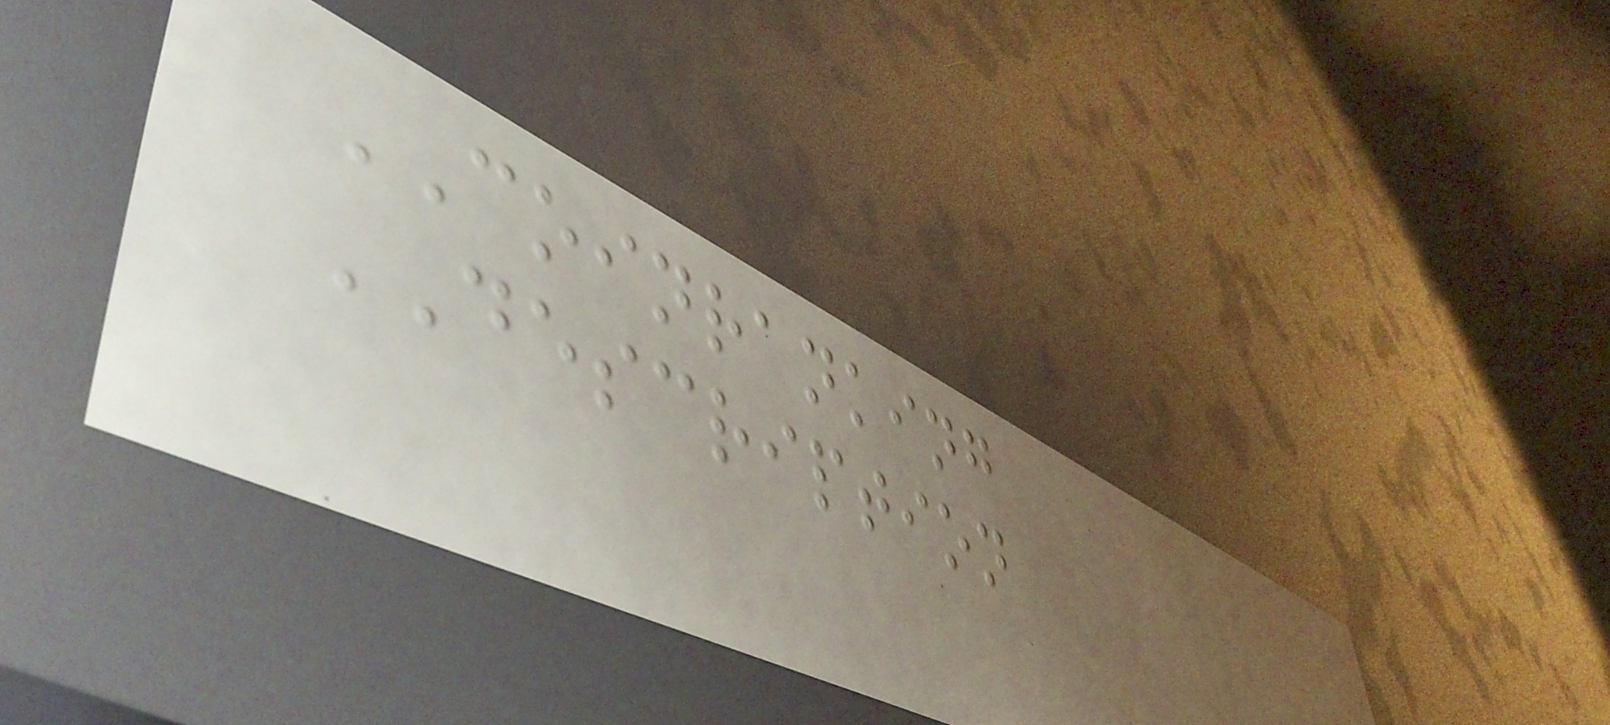COINRANKING
DESCRIPTION
